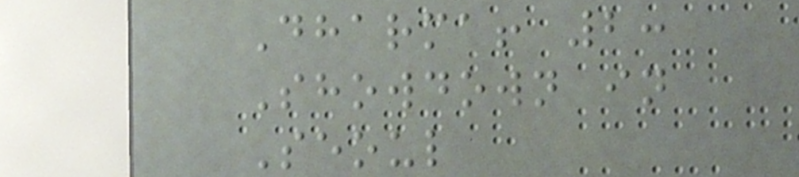Dharma! 2:
Showdown in
Seoul
